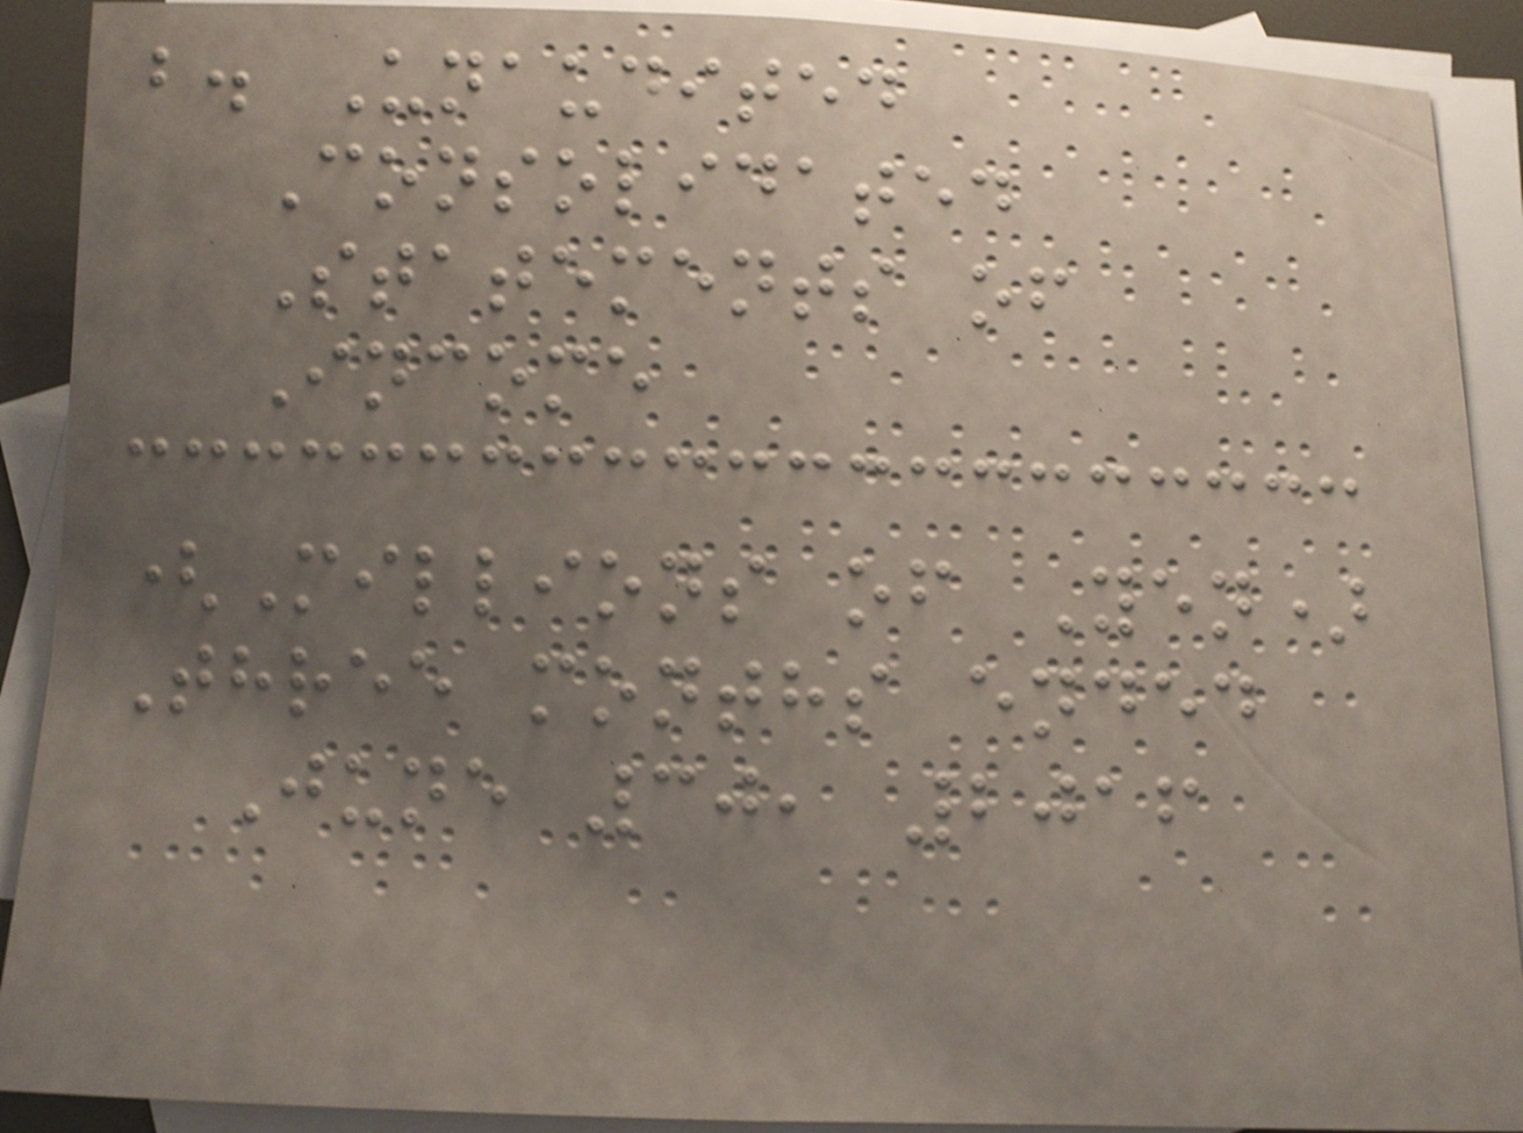b. Unaudited
Consolidated
Statements of
Income
(Millions of Yen)
Three months ended
June 30, 2016
